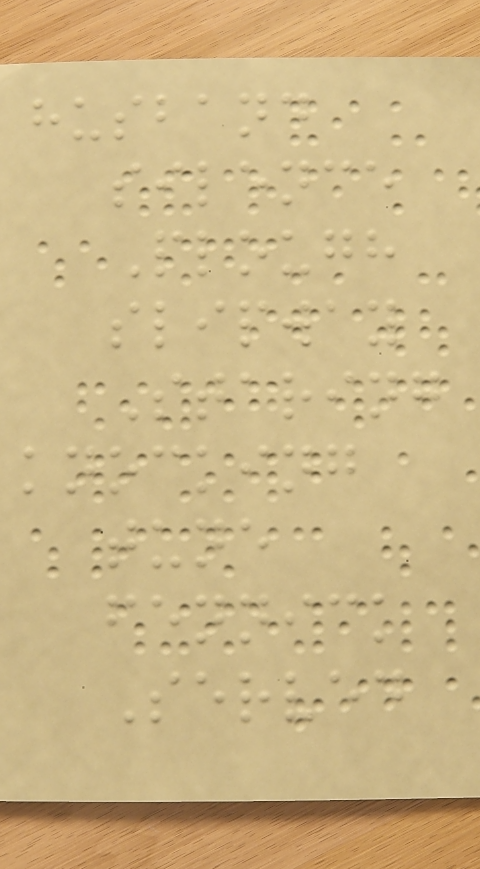husband
silence
Plough
slipway
Staring
knocking
tune
fennick
Served
